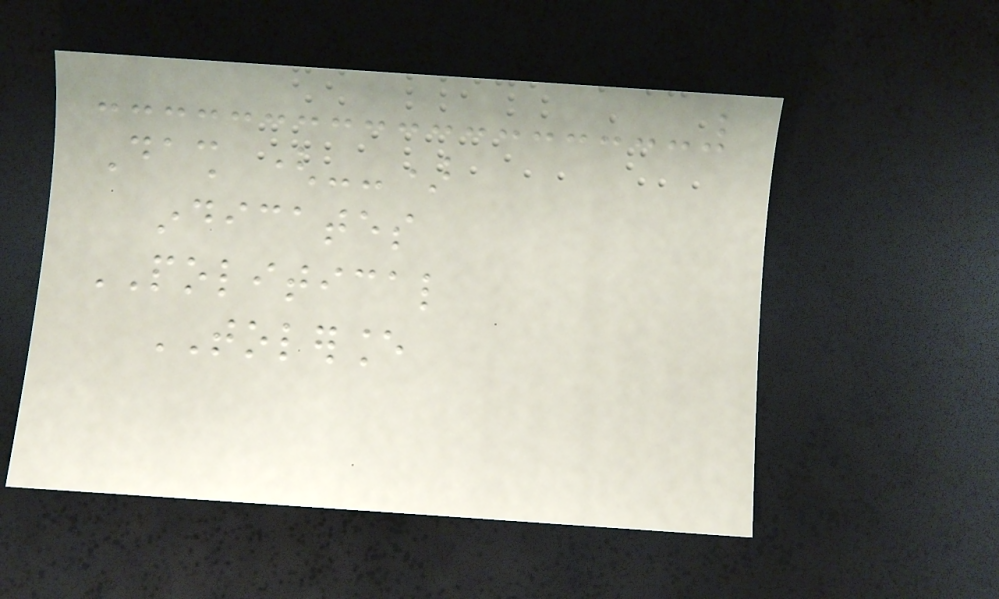Dash (--)
indicates
POLITICAL
TOLERANCE
